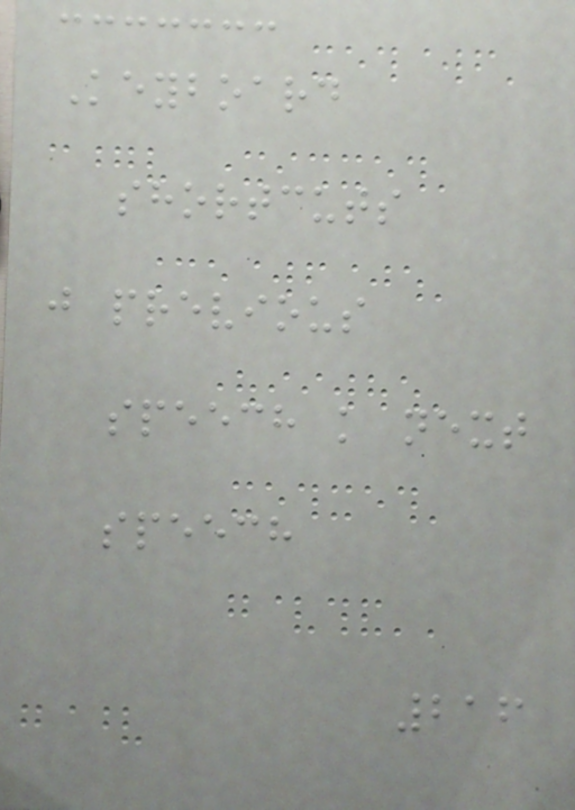Keyboard
shortcuts
j previous
speech k next
speech
216
